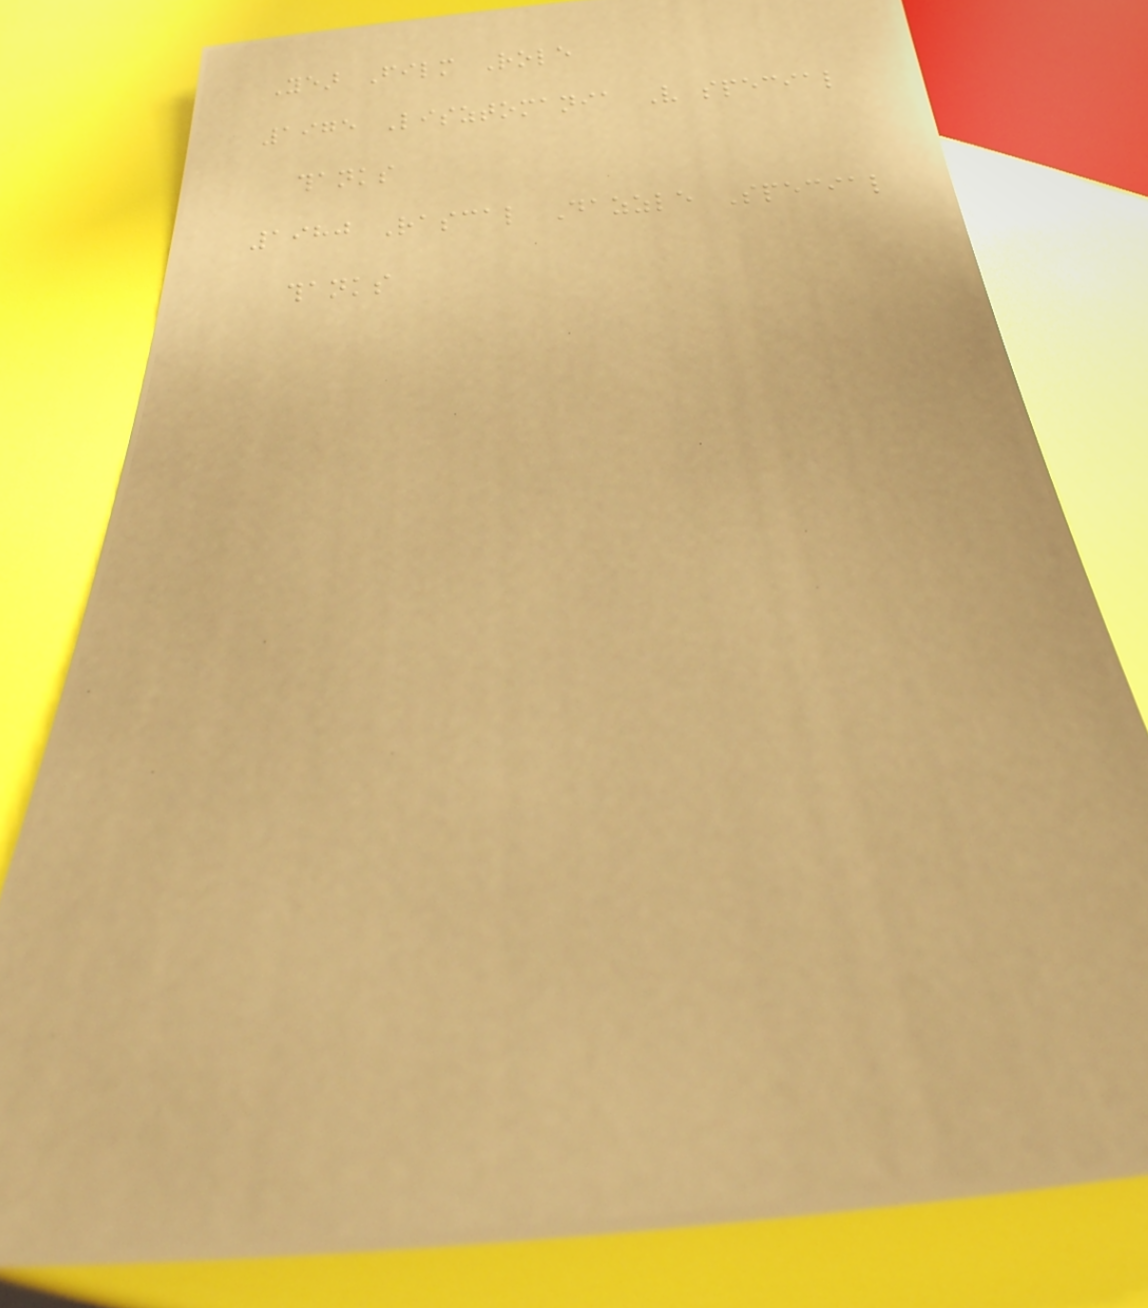Year Film Role
1975 Lisztomania Very special
thanks
1980 Rascal Dazzle Special
thanks
